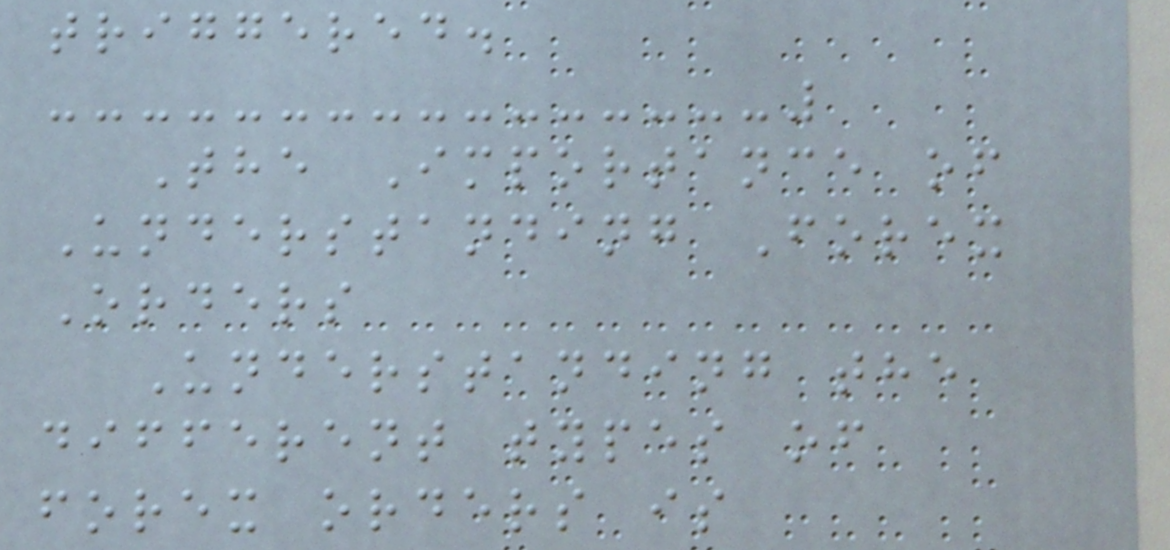triggered.
The Importance of
Understanding Forex
Orders
Understanding the
different types of
forex orders is
